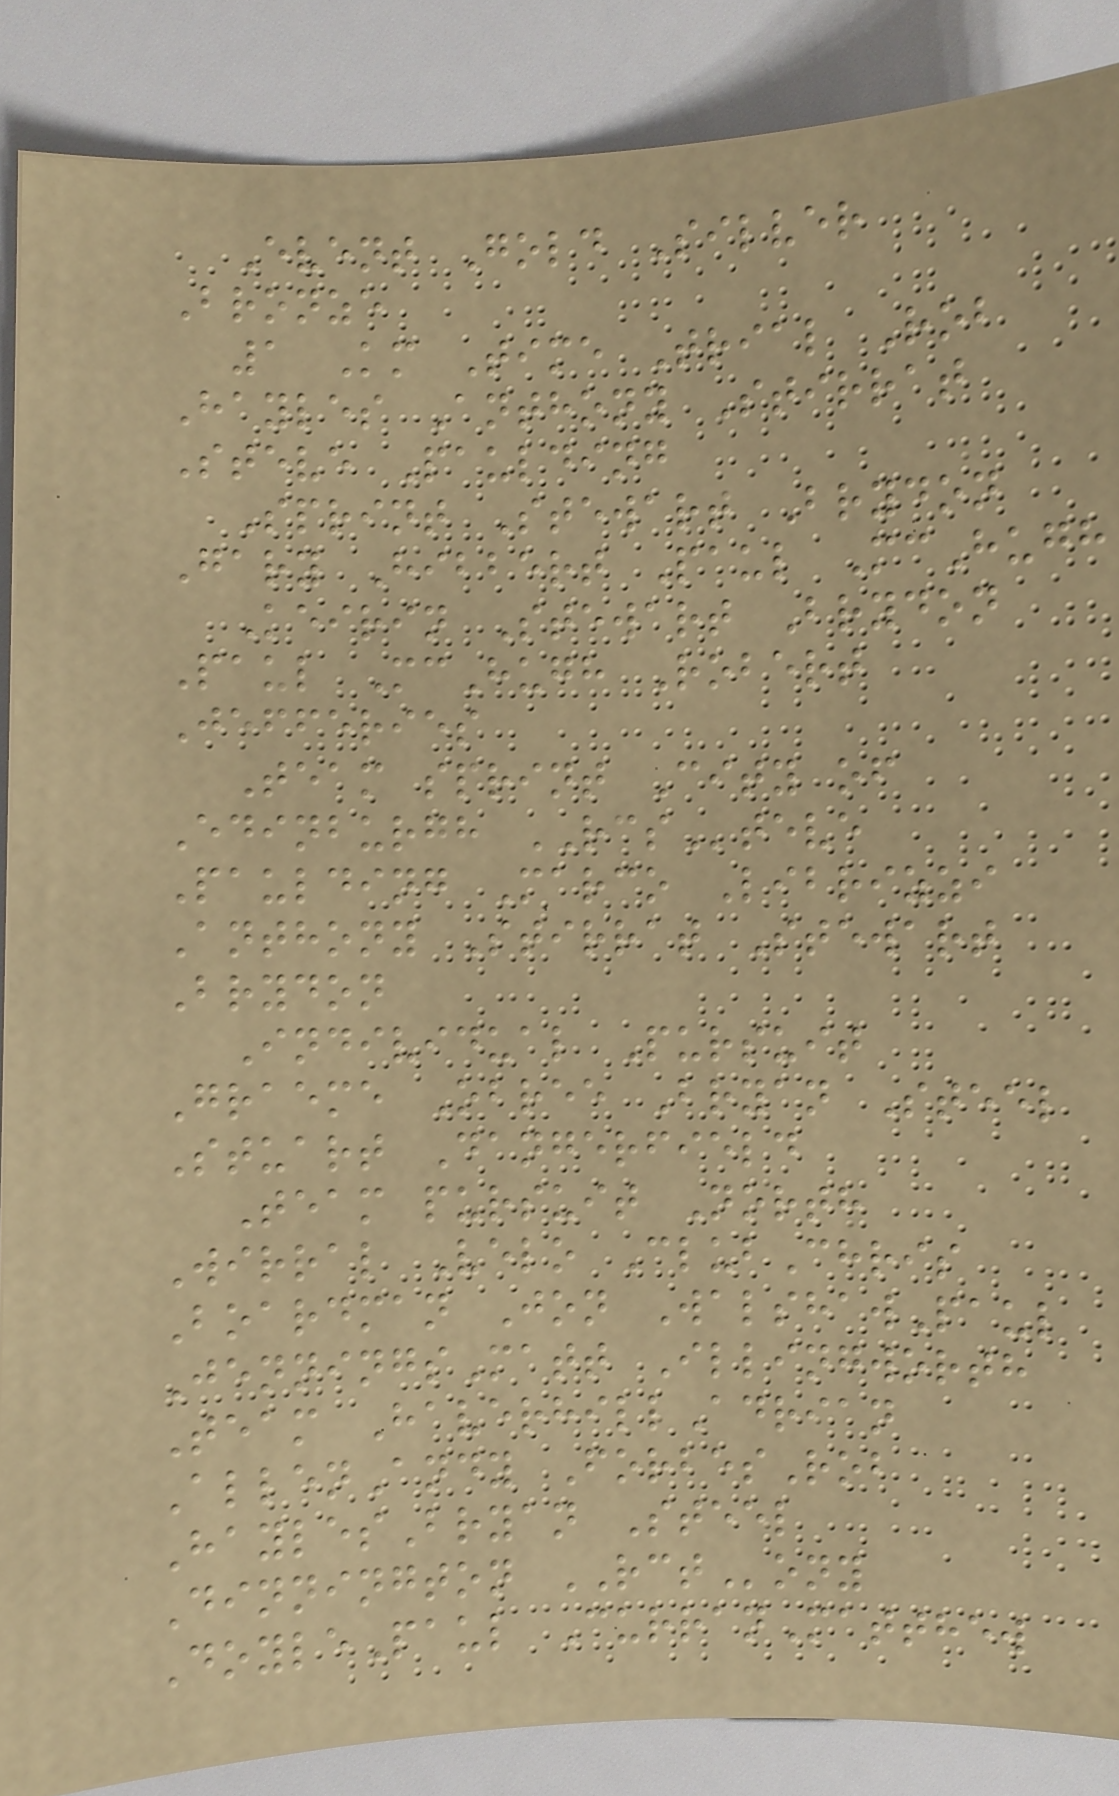Event Gold Silver
Bronze
1 Km Time Trial Rob
Hayles Anthony Stirrat
Steve Paulding
Sprint Stewart Brydon
Gary Hibbert Paul McHugh
Keirin Stewart Brydon
Paul McHugh Robert
Jefferies
Team sprint City of
Edinburgh RCSteve
Paulding Marco Librizzi
Anthony Stirrat Stewart
Brydon
Individual Pursuit
Graeme Obree Bryan Steel
Stuart Dangerfield
Team pursuit North
Wirral Velo ClubChris
Boardman Jon WalshawPaul
JenningsMatt Illingworth
Team HaverhillAdrian
AllenAndy ForbesRob
HaylesBryan Steel
Dinnington RCTony
DoylePaul CurranMatthew
